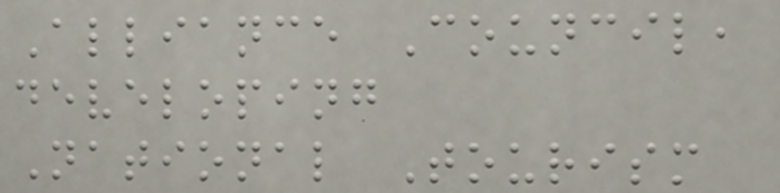Alliance Council,
developing
National Tourism
